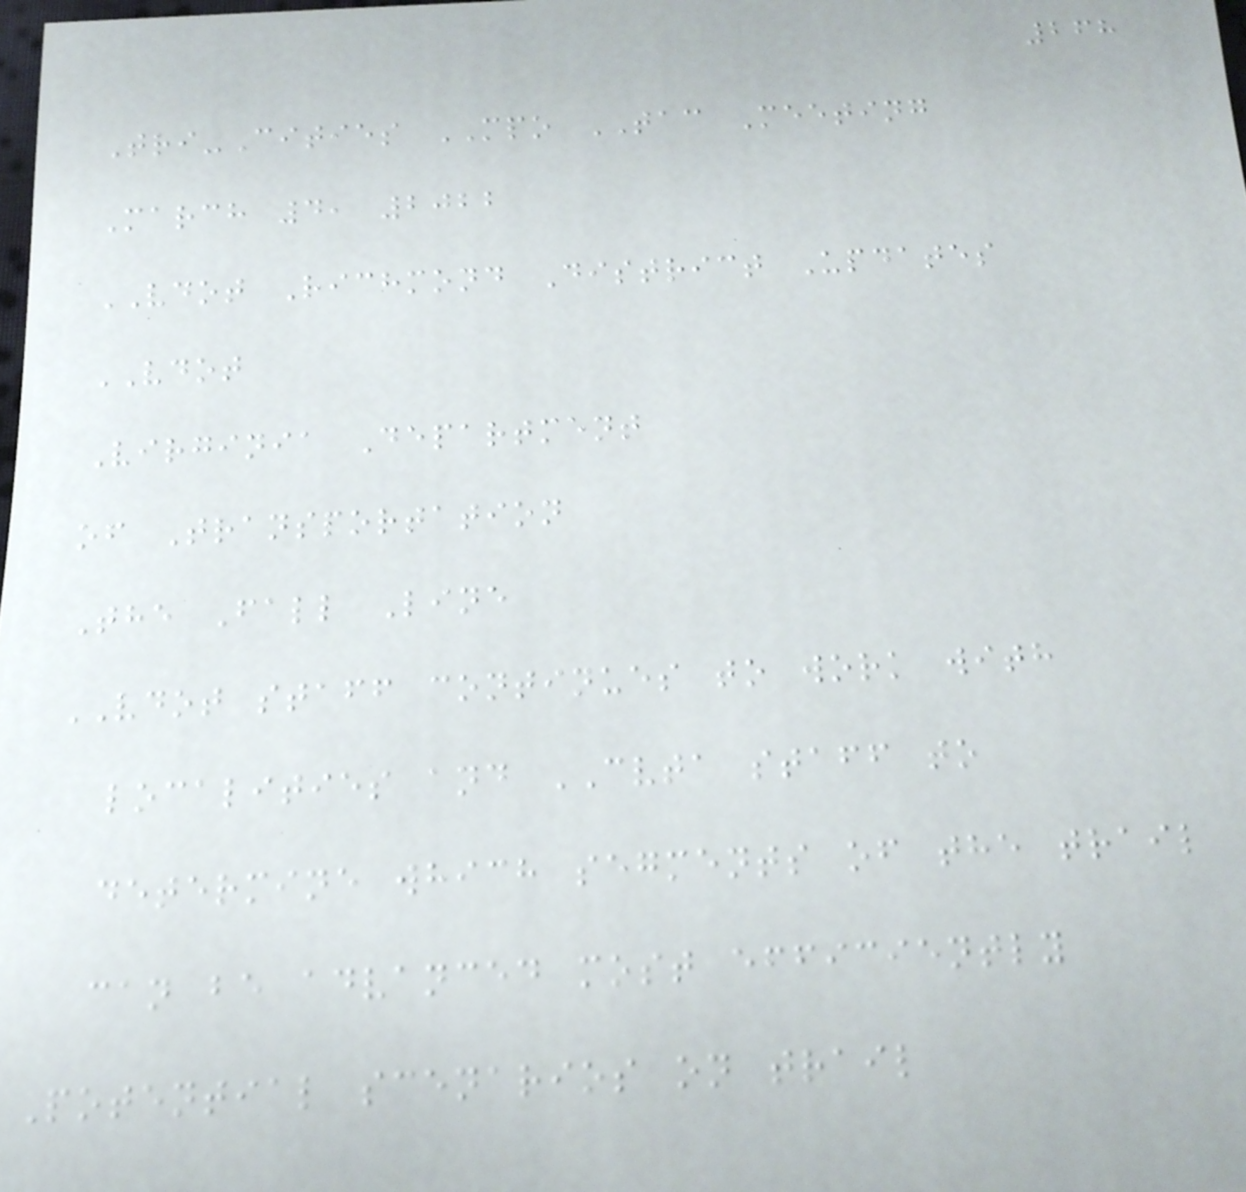268
Tri-Cities MPO TAC Meeting
March 4, 2022
VDOT Richmond District Updates
VDOT
Virginia Department
of Transportation
The Fall Line
VDOT staff continues to work with
localities and CVTA staff to
determine which segments of the trail
can be advanced most efficiently
Potential scenarios on trail
